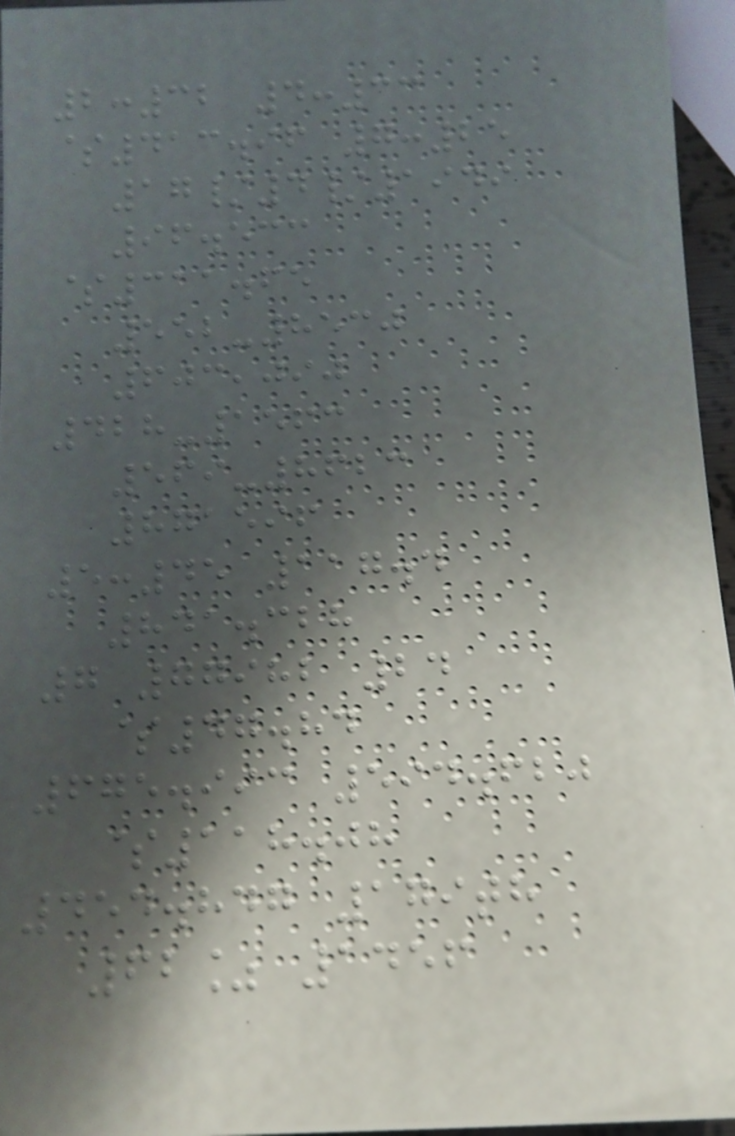2:32 4:33
$413.96 7:25
17/4/1949
96.533
$311.65
552-8530
603,090
428-1563
569-8623
871596
5:45 117.4
841.328
7 77982 24
$47.84
675.993 594.620
$118.08
454.847 179th
62% 1456
